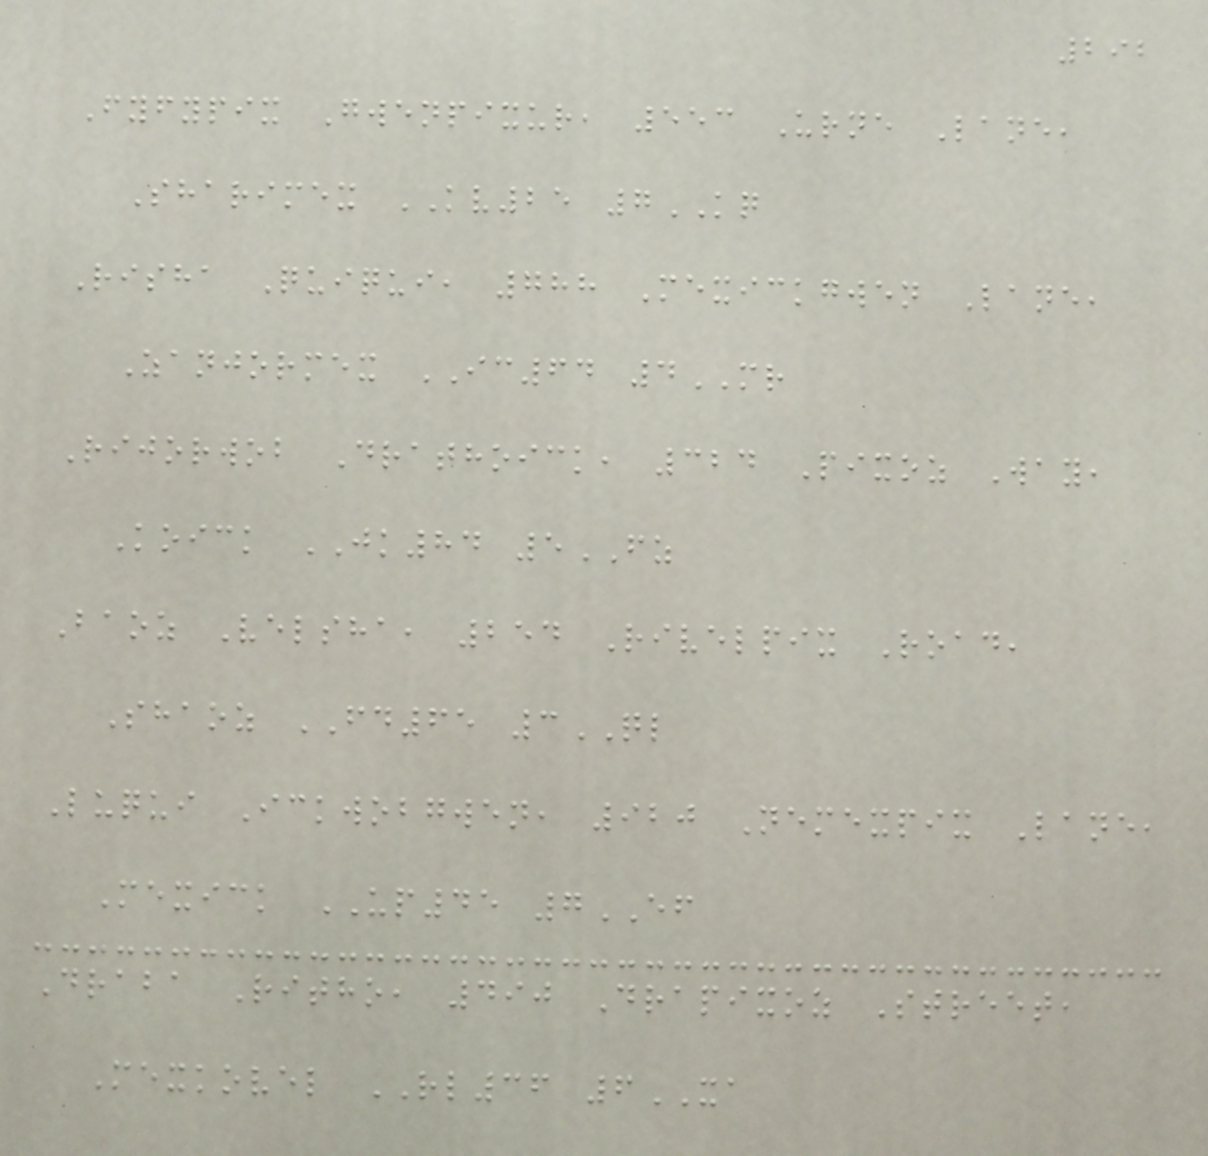292
Fyfypix Gwenpixur, 553 Urne Lane,
Sharimex KV25 7KQ
Risha Quiqui, 788 Mexickgwen Lane,
Zanjormex IC64 4MR
Rijorwob Drathoick, 324 Pixoz Way,
Koick JK84 5FZ
Baoz Velsha, 254 Rivelpix Road,
Shaoz FD65 3QL
Luqui Ickwobgwen, 920 Nemexpix Lane,
Mexick UP45 7EF
Draba Ritho, 490 Drapixoz Street,
Mexkovel RL36 6XA
